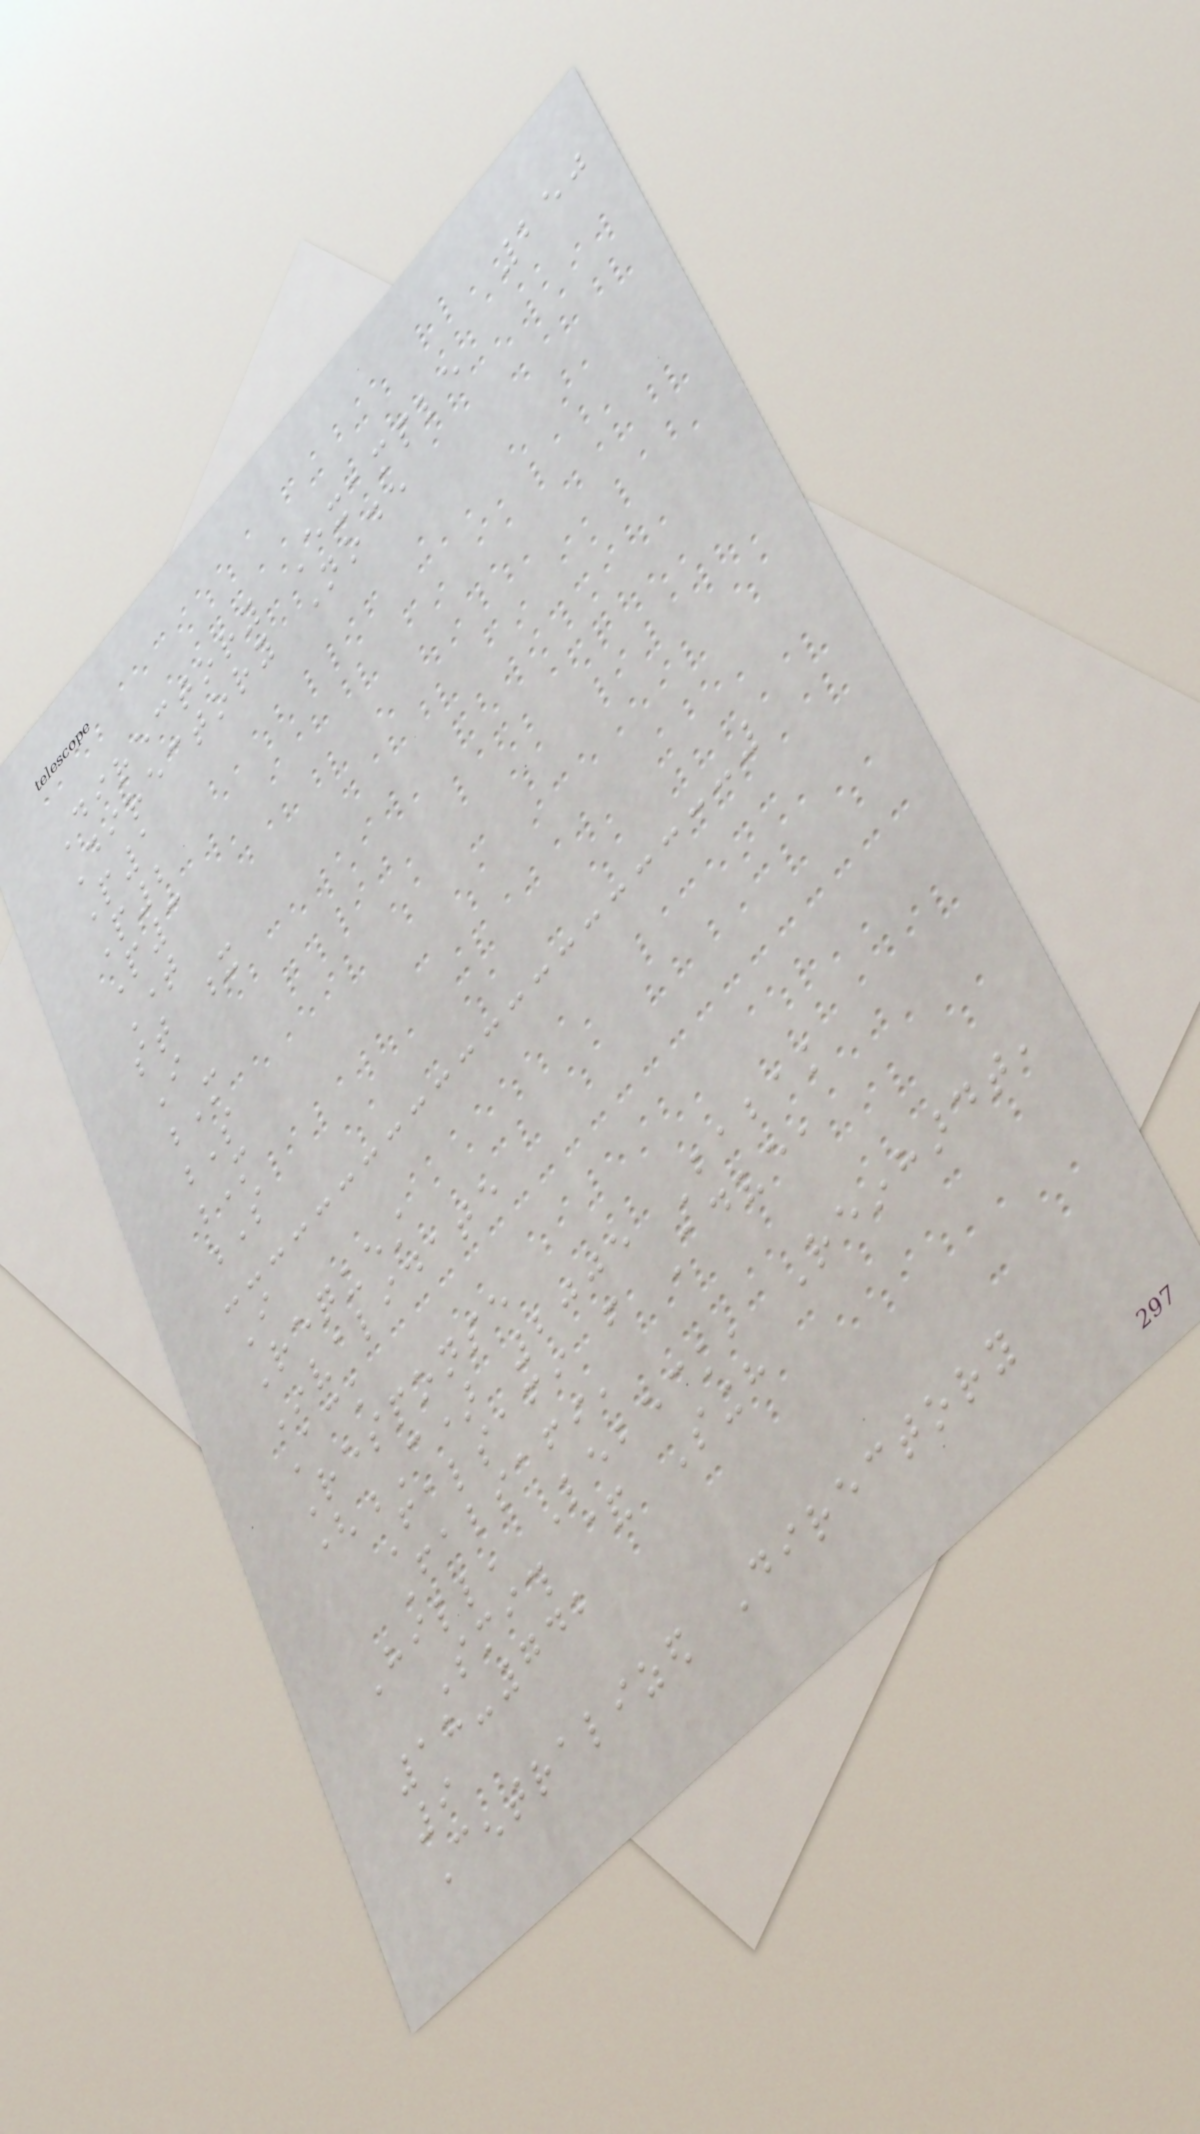250
Directory Example
Directory Node
P1
P2
P3
Time
st x
I
M
S
M
S
I
Request
Invalidate
Ack
Response
(C) 2005 Babak
Falsafi from Adve,
Falsafi,
Hill, Lebeck, Reinhardt,
Smith & Singh
18-742
9
Centralized Directory
